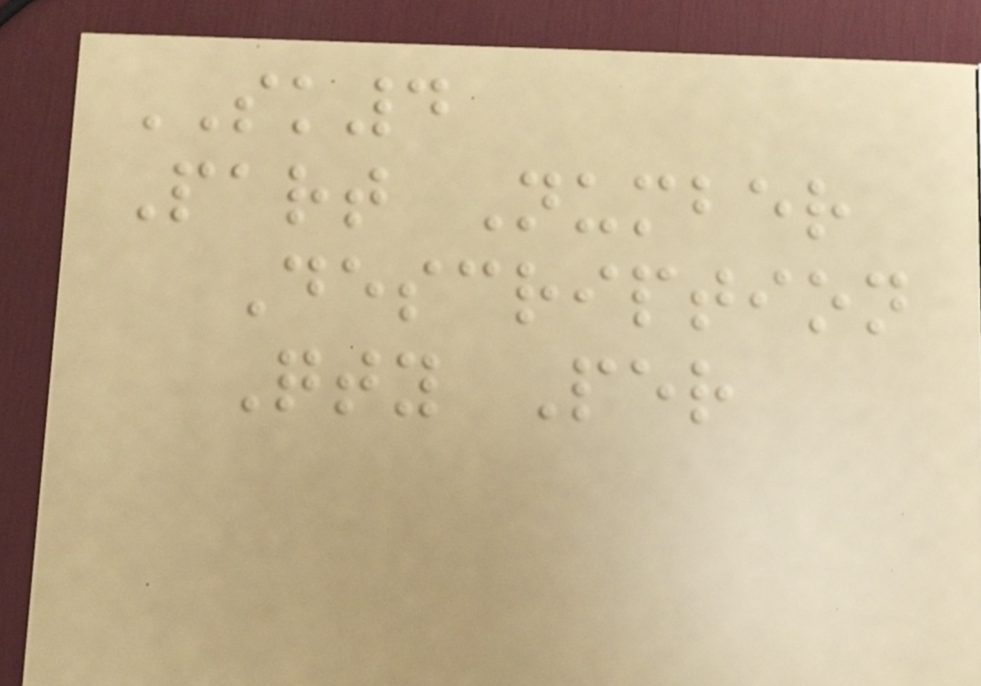SK4
Part Number
Description
Qty Per
